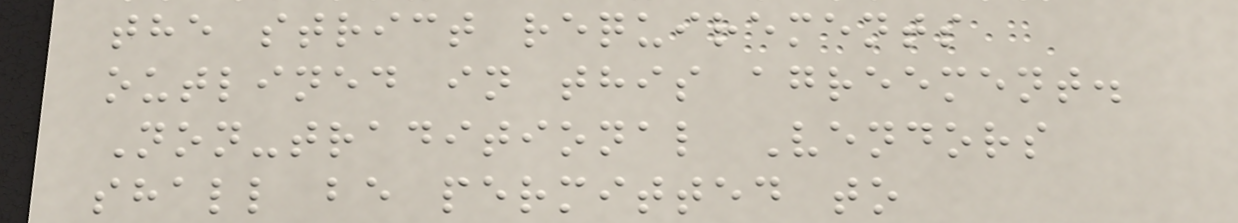the strict requirements
outlined in this agreement.
Non-traditional Vendors
shall be permitted to
